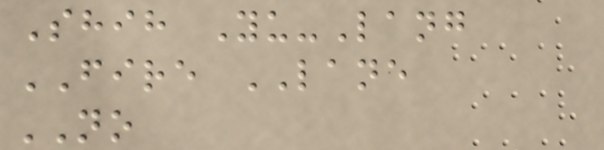Shih Yu-Lang
FIRE LANE
NO
